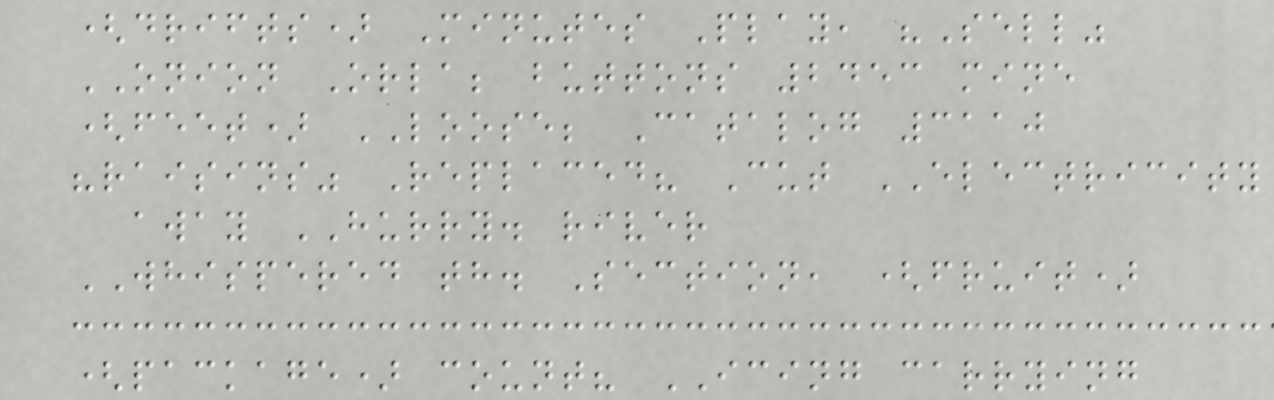(drifts) Minutes Play, "Sell"
ONION Orla; buttons 2453 mine
(feet) LOOSE; Catalog 3110
"raisins" Replaced? Cut ELECTRICITY
away HURRY. river
WHISPERED th. Section, (fruit)
(package) count? ICING carrying
